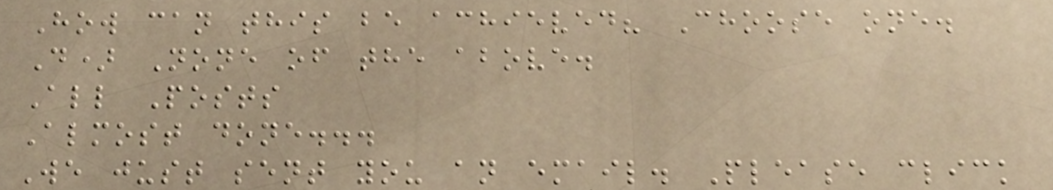How can this be achieved? Choose one.
D) None of the above.
All Posts
Almost done...
We just sent you an email. Please click
